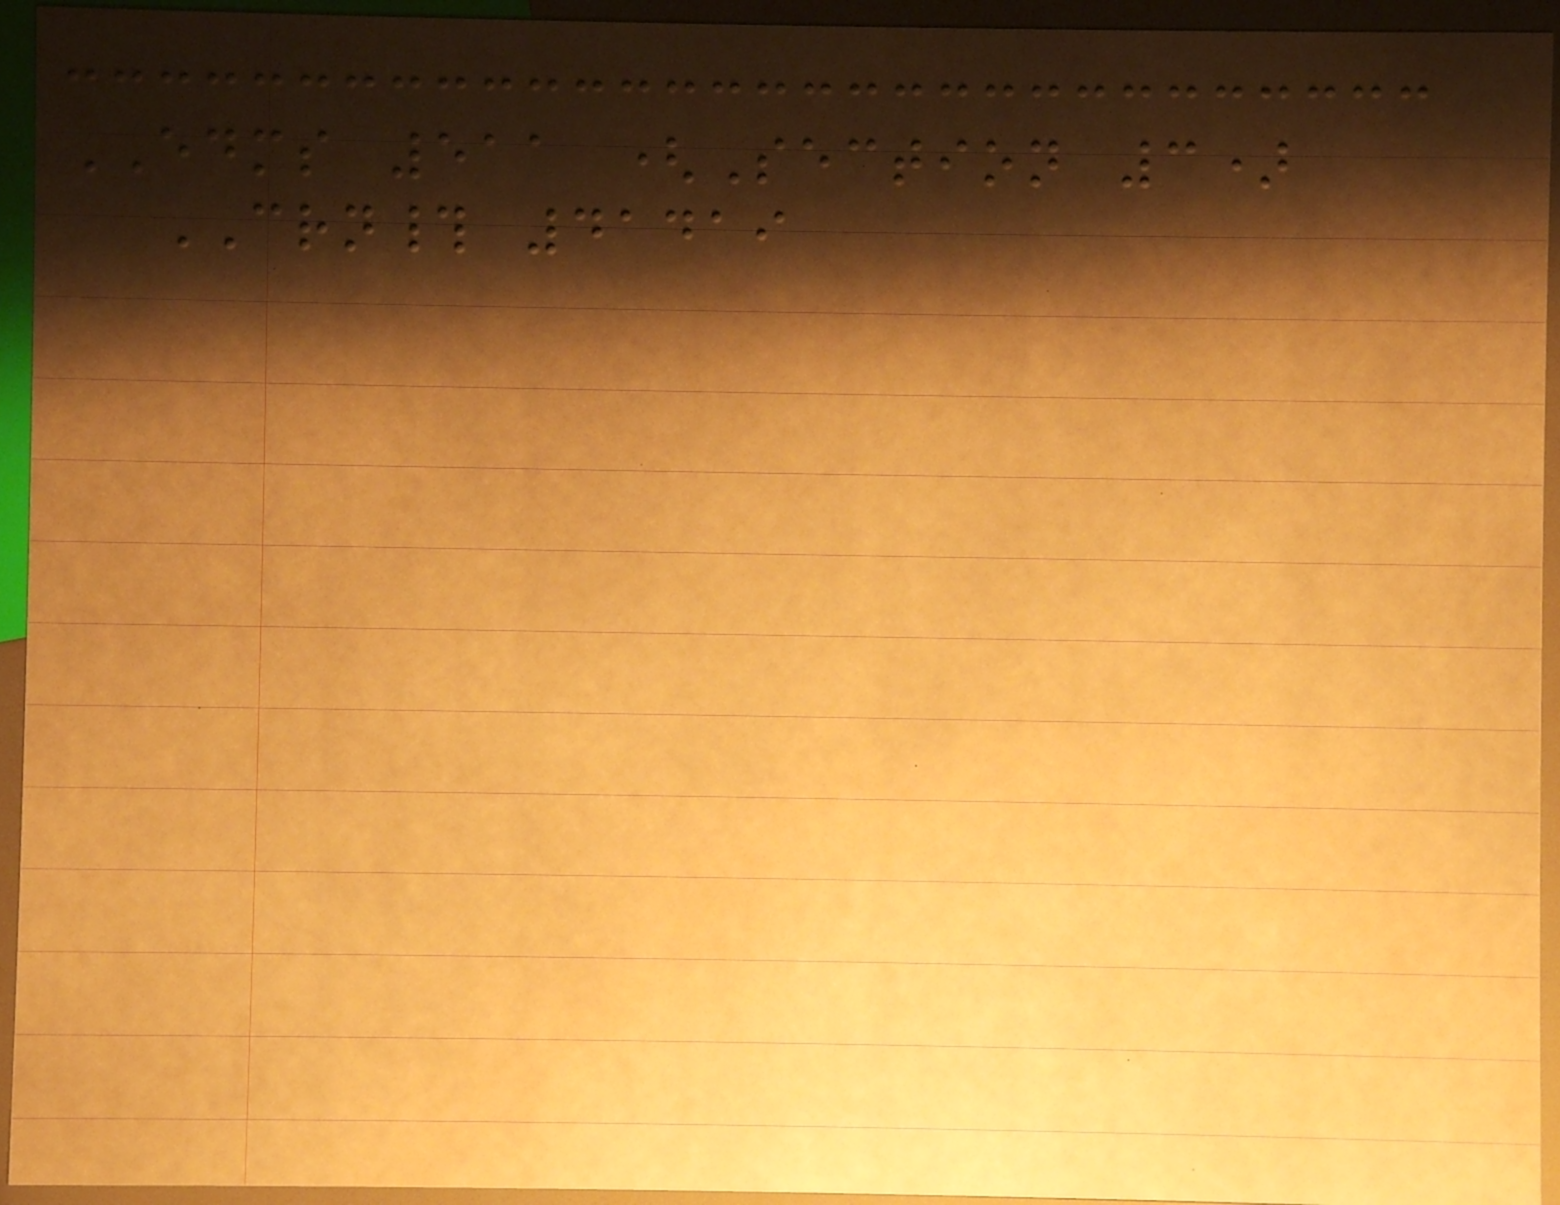EDMS 511 (Section 3)
CRN# 41419
